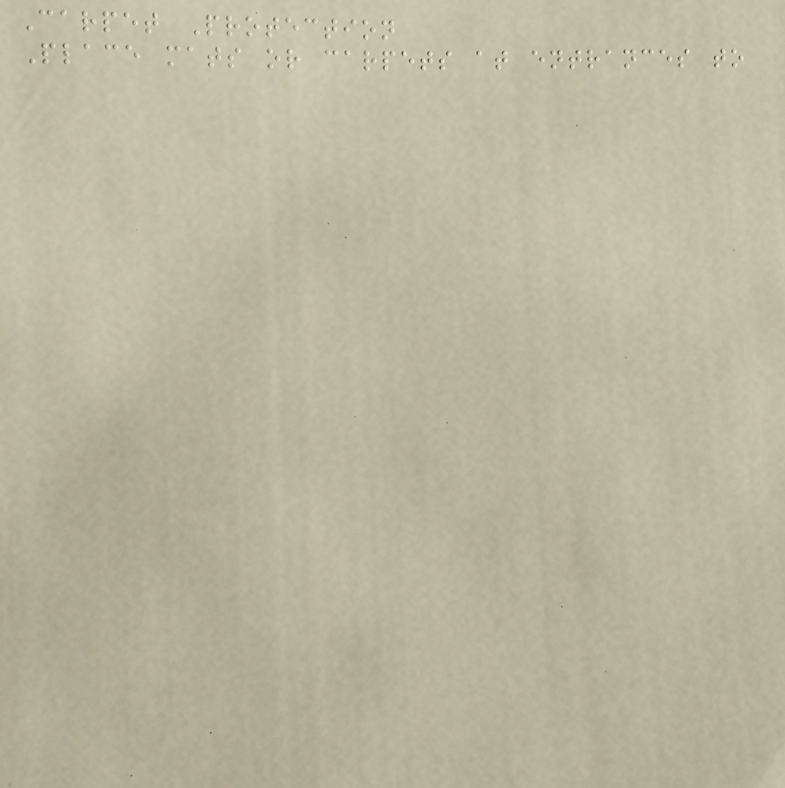Carpet Protection
Place mats or carpets at entrances to
